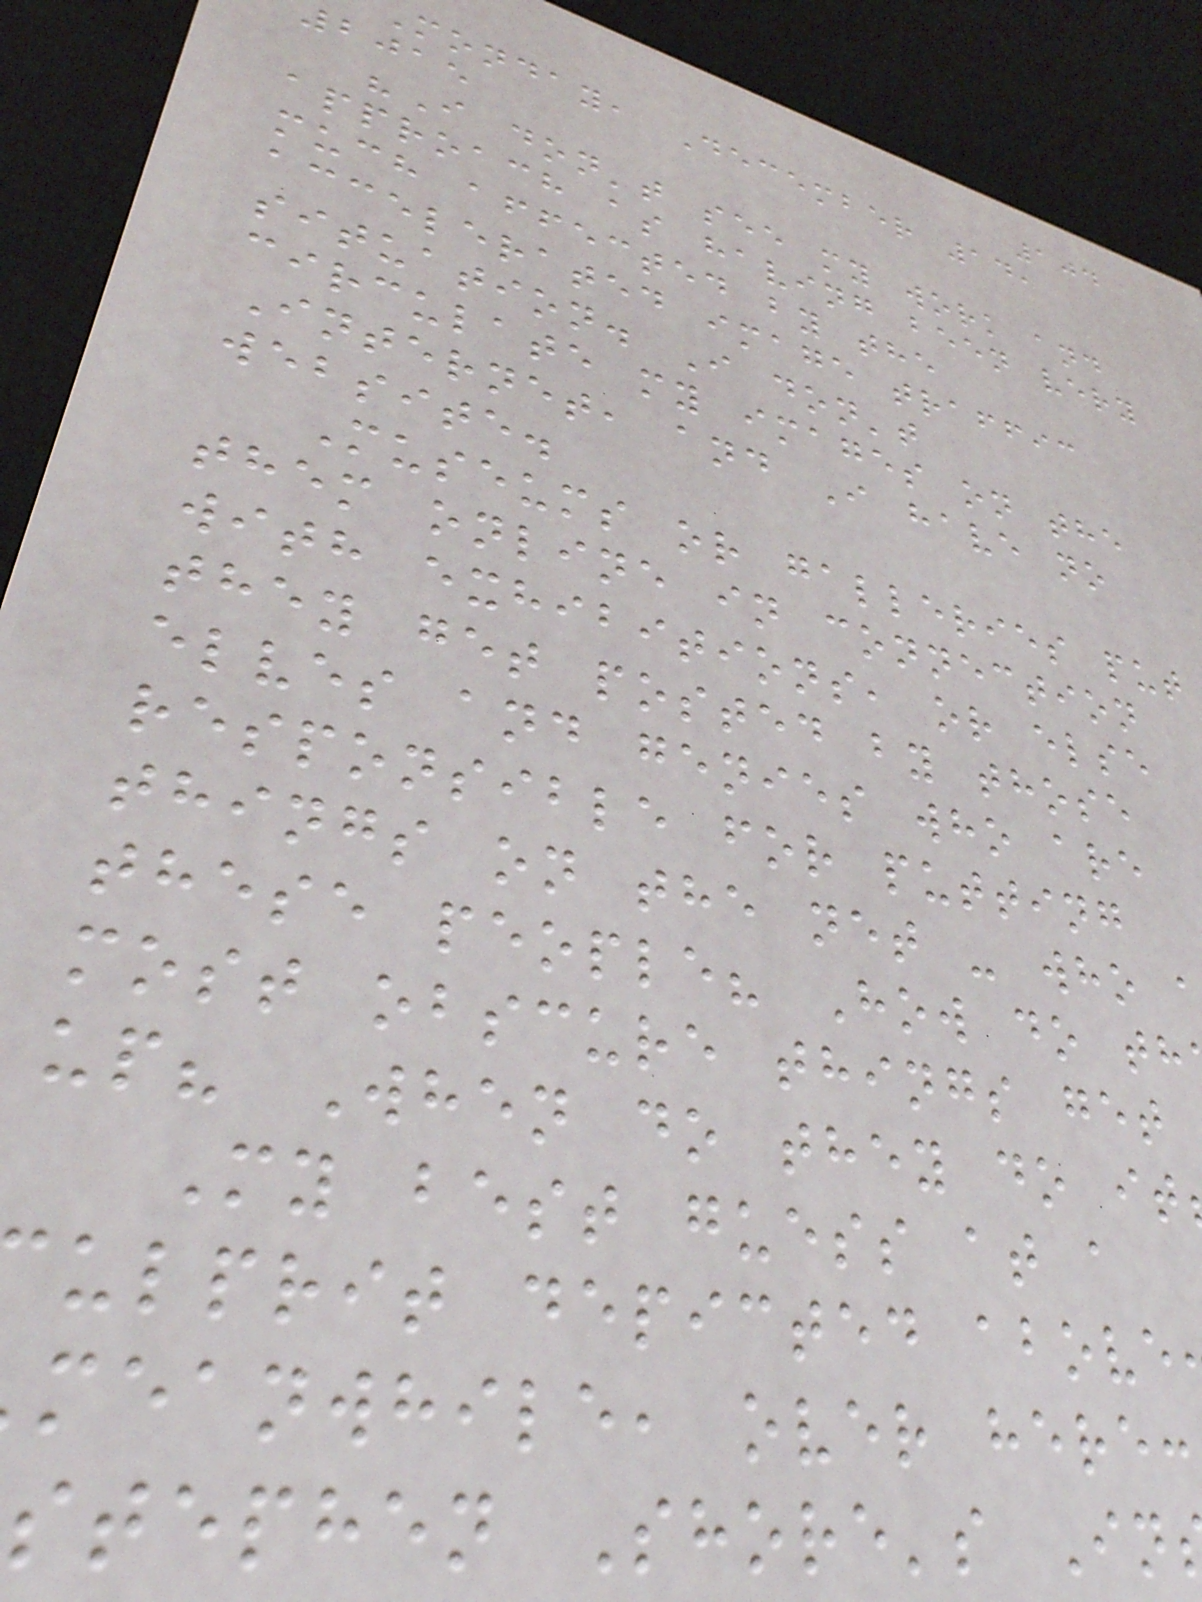104
monday, December 14,
2015
"I don't see my work and
approach as having been very
much affected by the
accelerated image traffic
situation. I don't
circulate my images on the
Internet, and I have no
website.
Museums or galleries put
them online in connection
with exhibitions, or else
they get posted by those
elves and genies who are
responsible for putting
things on the net - who
these people? How do th
most obscure things get
up? When do they do it
My best guess at a
ulprit depicted above
meanwhile, over here:
stephen Shore's In
